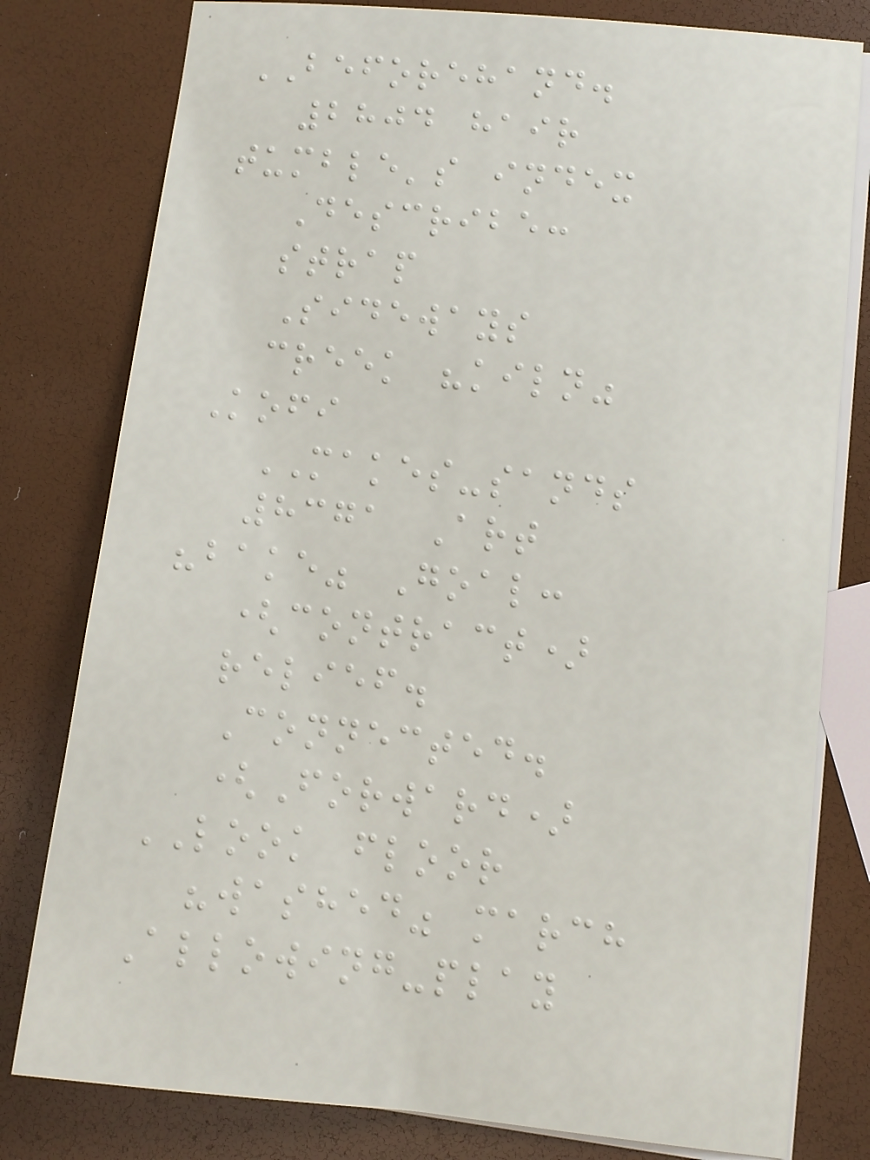BEFOREHAND.
2804 hair
tumble's index
Describe:
strap
Sideways
creek "kiln"
Kofi
MAKES-sands
8371 Art
"bake" Goal:
(contract)
relief.
Connected.
(Forward)
LOOK floor
"washed" march
Allowing-play
